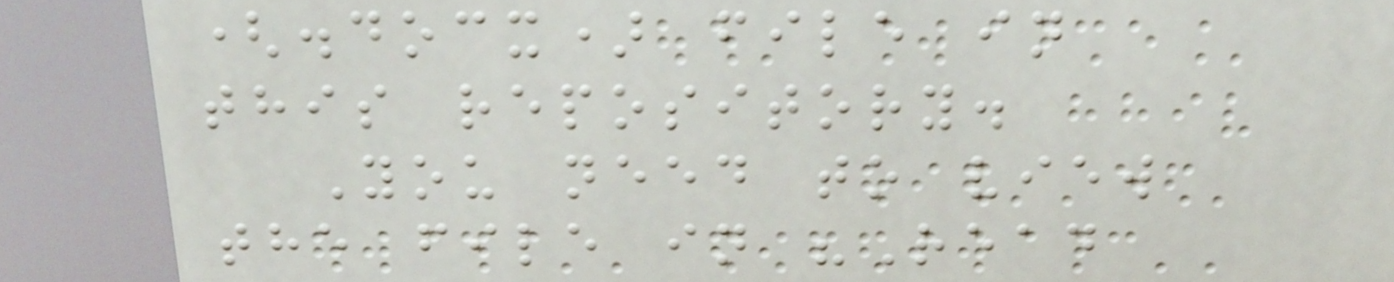(.docx) file in
this repository.
You need to view
the file in "Read
